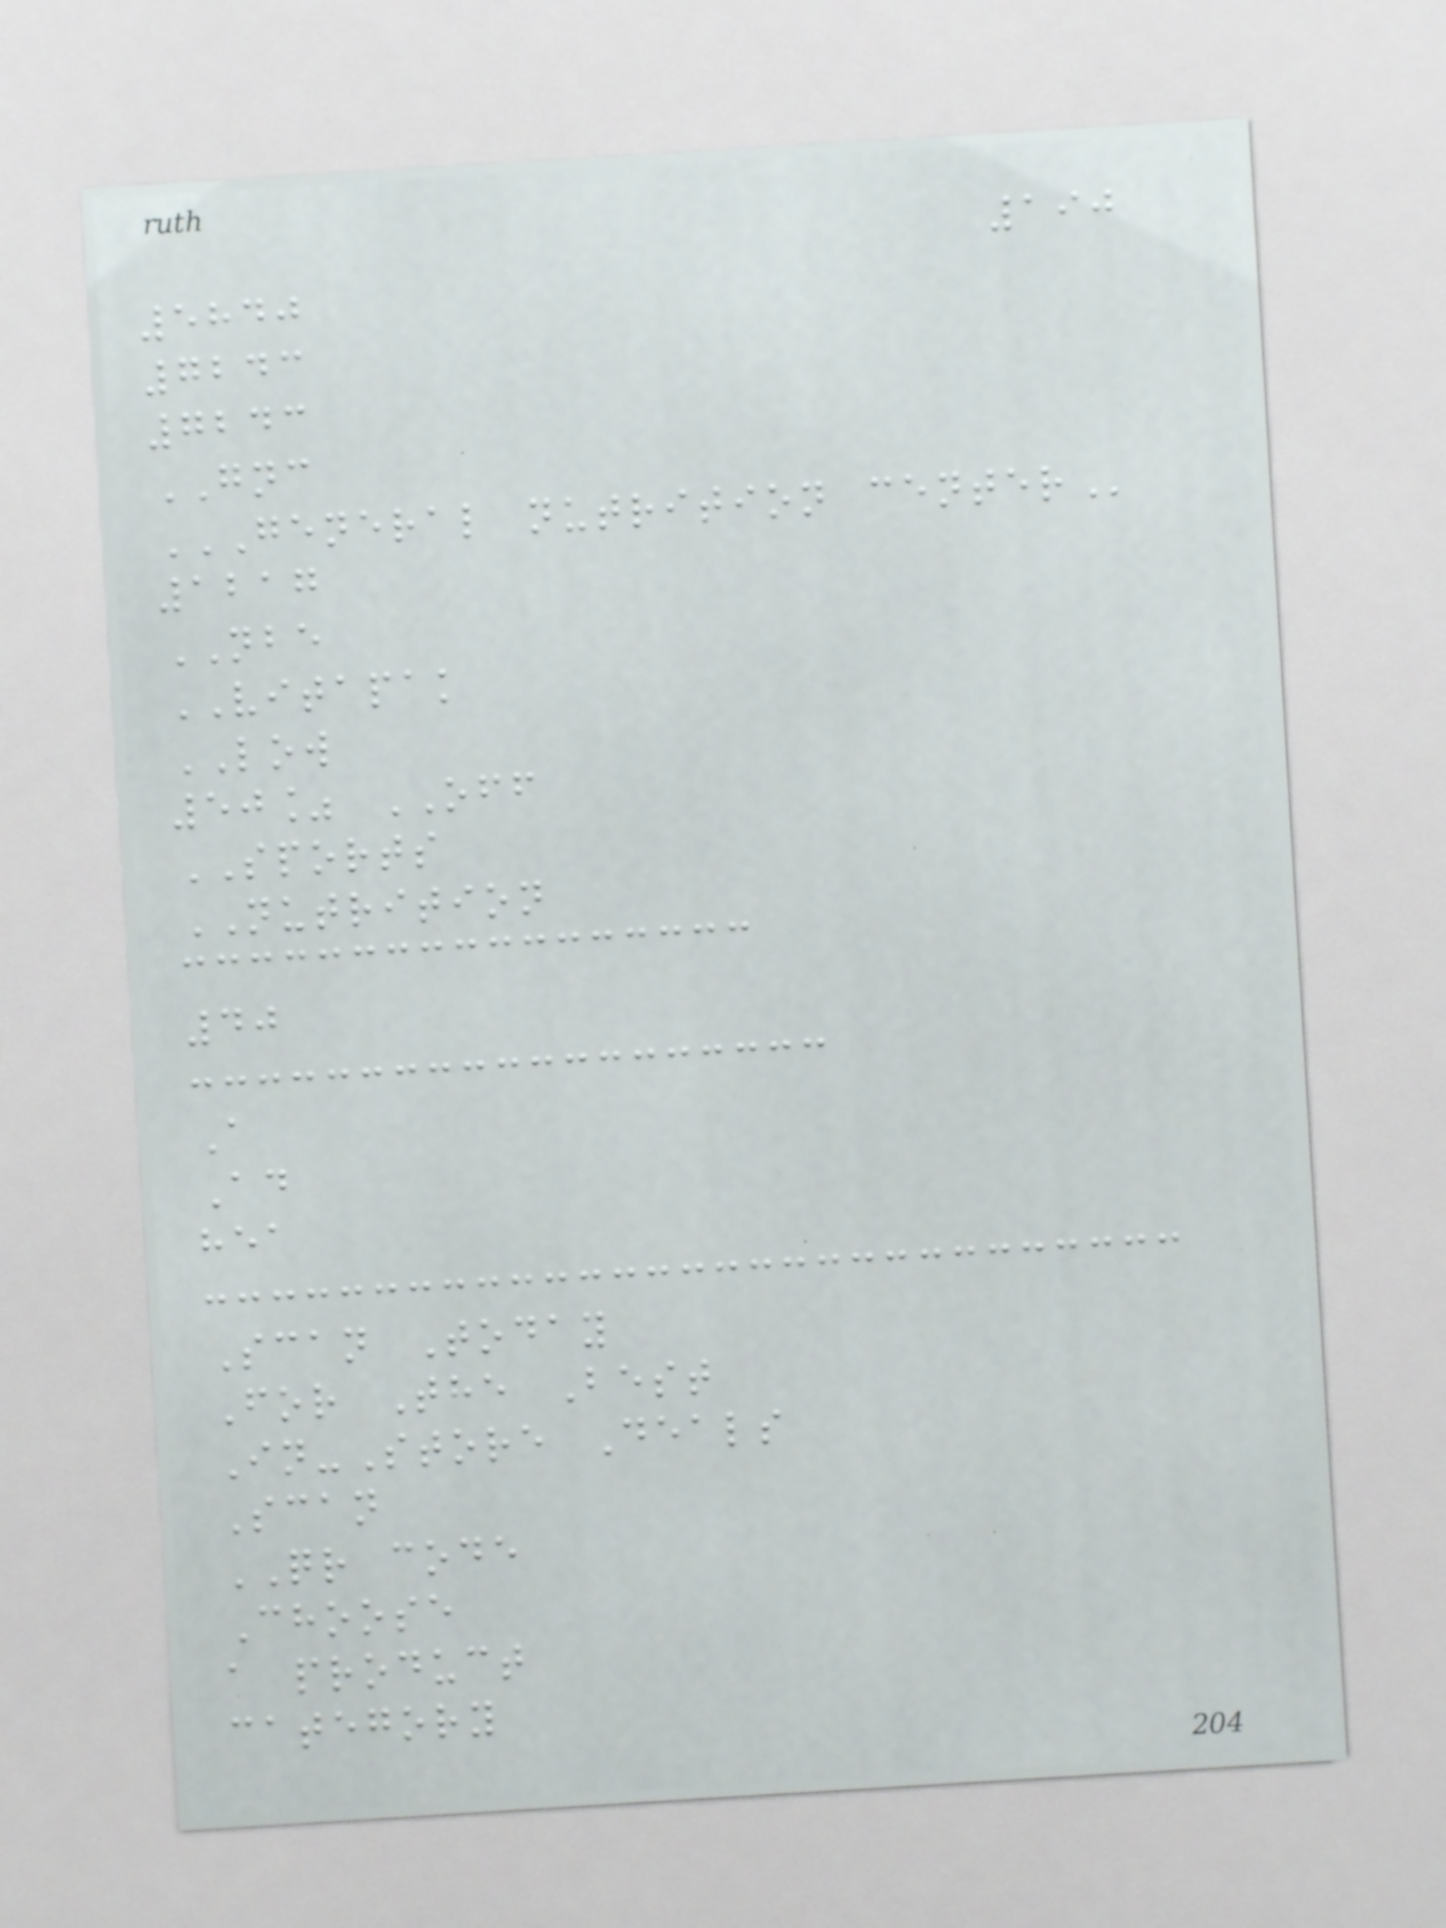190
5840
7243
7243
GNC
GENERAL NUTRITION CENTER
1217
NBE
VITAPAK
LOW
50% OFF
SPORTS
NUTRITION
40
A
Ad
hea
Scan Today
For The Best
In-Store Deals
Scan
QR code
Choose
a product
category
